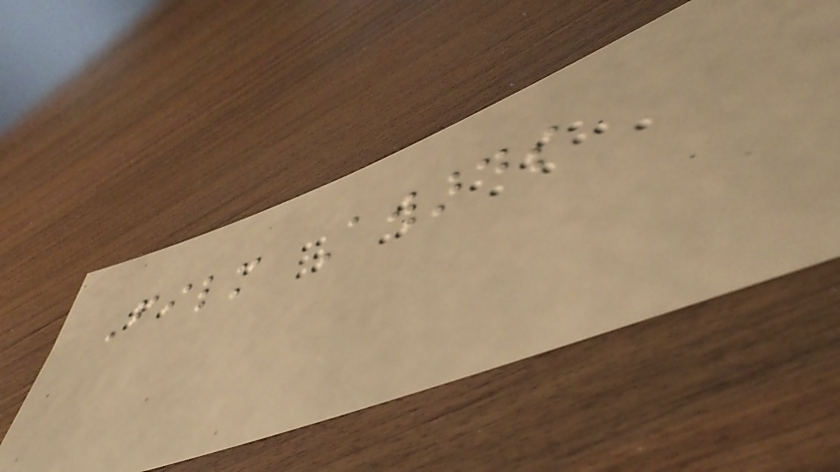Film Awards
